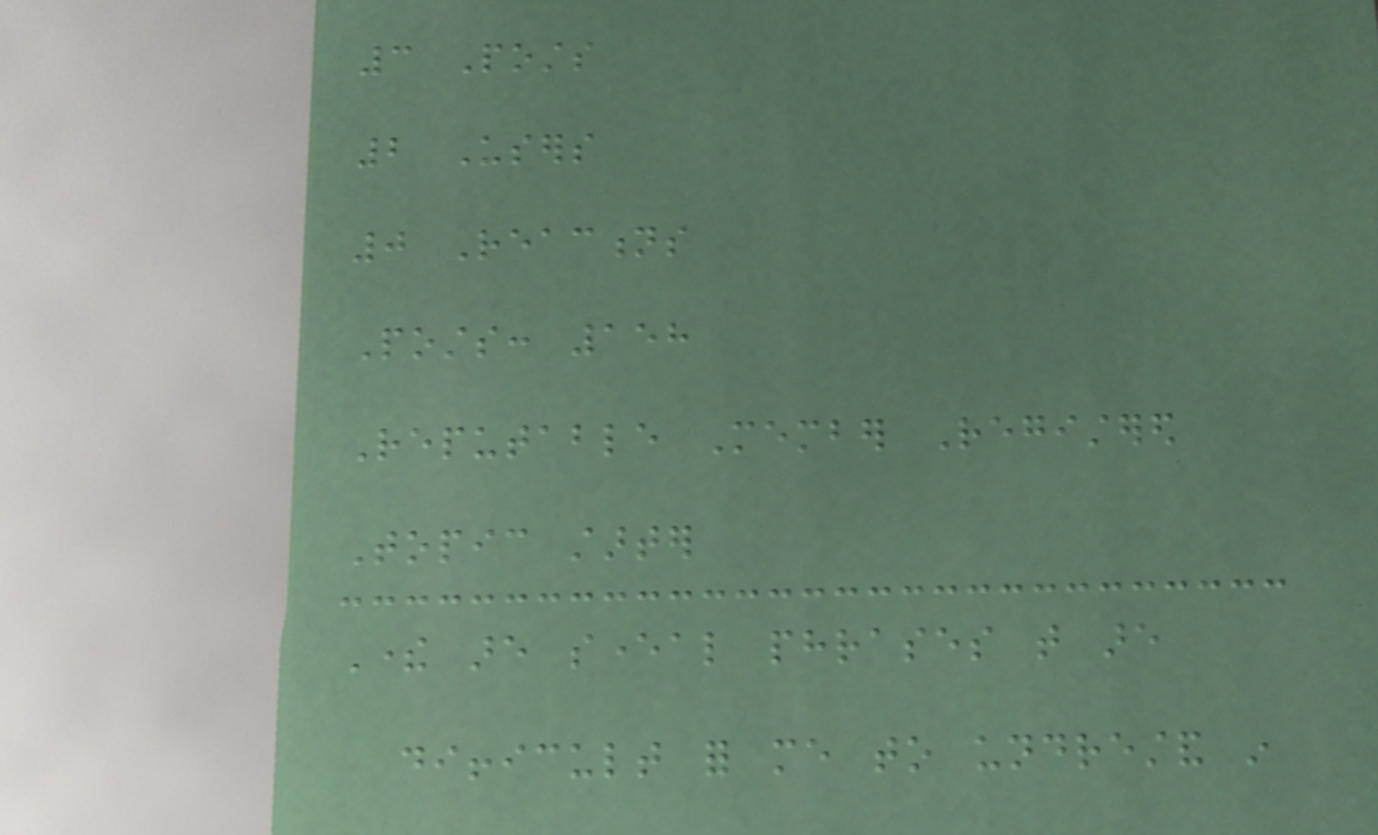3 Posts
2 Users
0 Reactions
Posts: 158
Reputable Member Registered
Topic starter
There are several phrases that are
difficult for me to undrestand in
